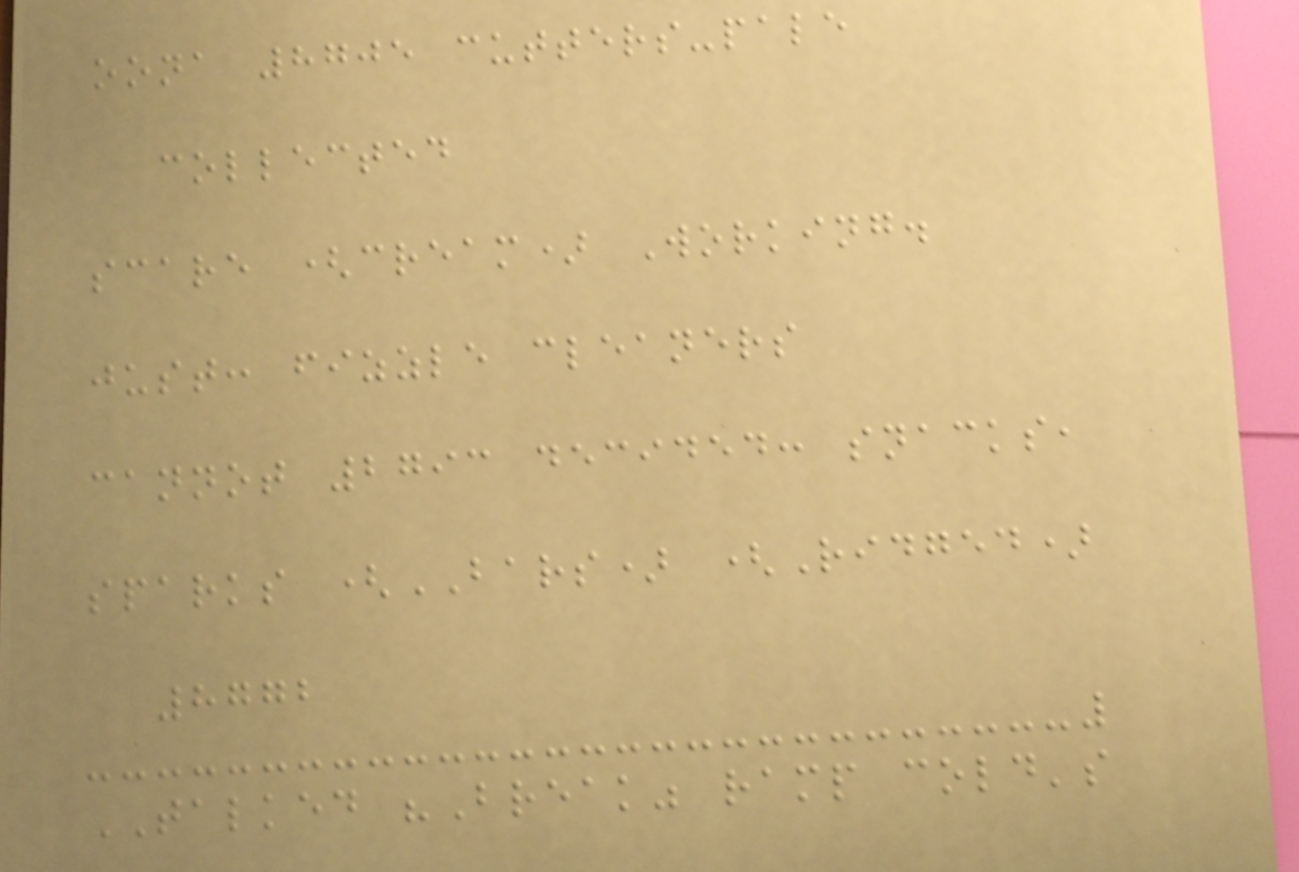oona 8705 cutters-pale
collected
scare (cream) Working.
just: fizzle cleaners
cannot 2793 decided: snacks,
sparks (BARS) (Ridged)
8772
TALKED "Break" ramp cold's
